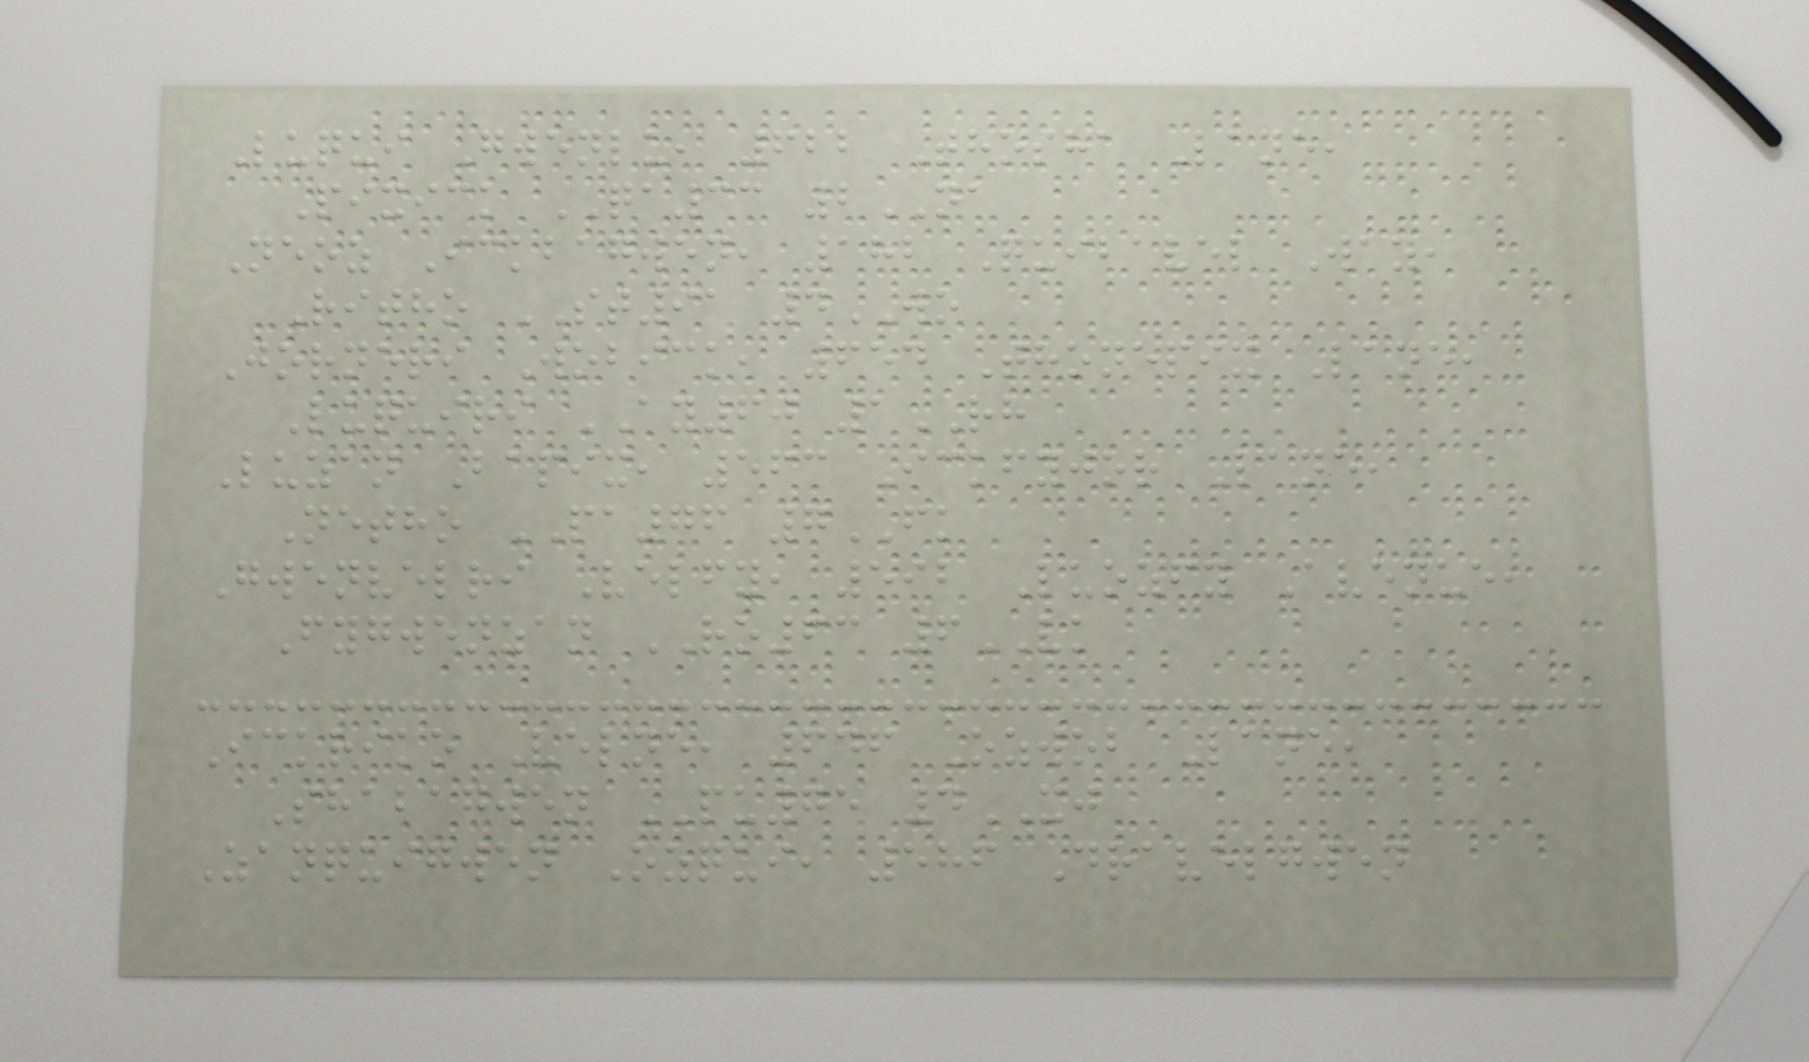Luqui Gwenlu, 622 Thosha Lane,
Pixick QA33 2NA
Neoz Ickbagwen, 182 Quibavel Way,
Ritho ST91 4WO
Jorneri Wobick, 654 Thonepix Lane,
Luquiri AY60 1RH
Luzan Bapix, 563 Ickfyjor Lane,
Netho PA76 7FK
Gwenvelri Velfy, 592 Luozfy Avenue,
Fygwenzan RO63 6VK
Ickriko Velne, 646 Ozwob Lane,
Shabagwen PU75 4XJ
Zanquigwen Ozqui, 586 Dravelgwen
